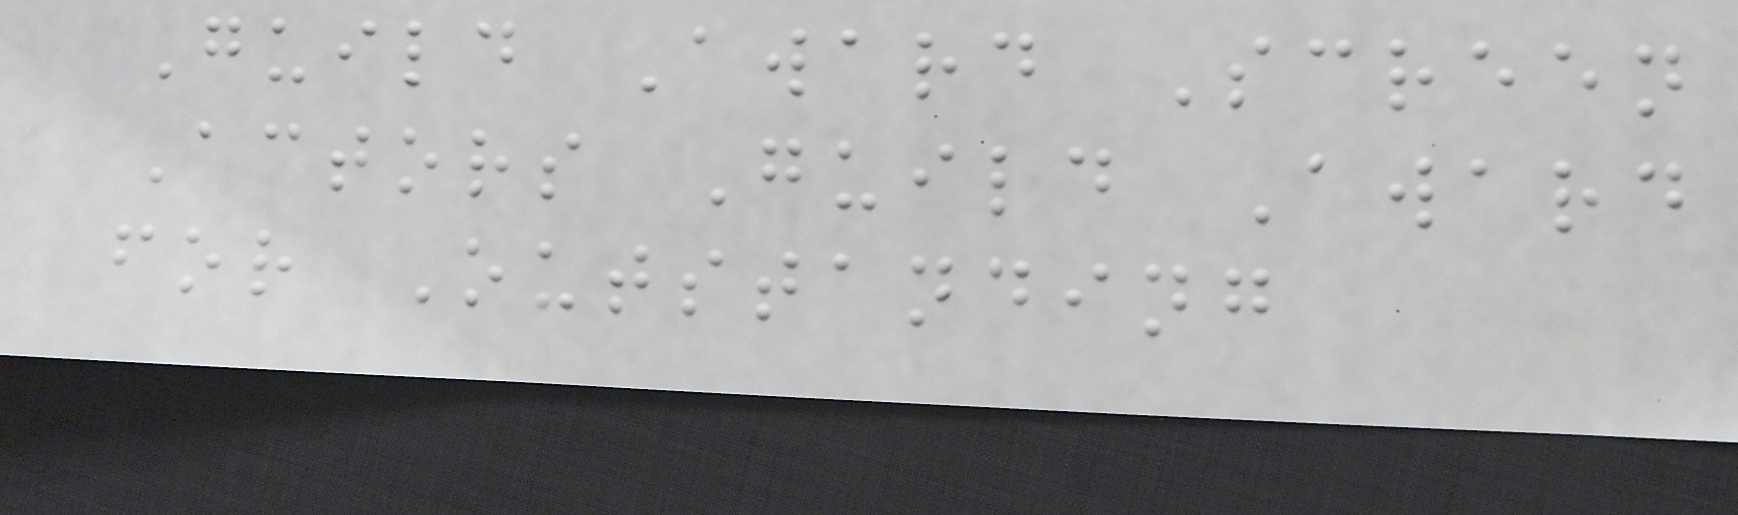Guild Award Screen
Actors Guild Award
for Outstanding
